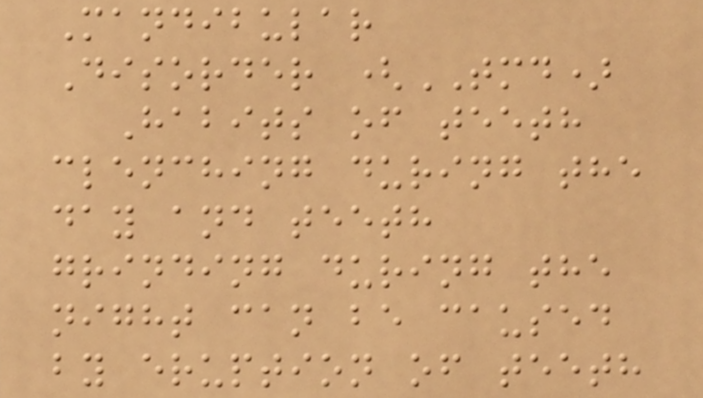Mandibular
Disorder (TMD)
Habits of teeth
clenching during the
day and teeth
grinding during the
night can be caused
by eruption of teeth
